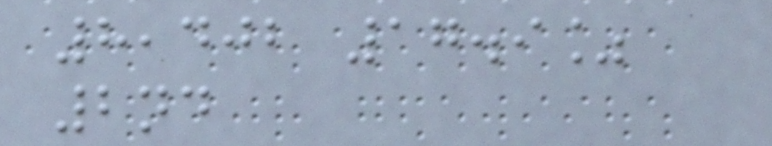8,402 17.9%
2nd
